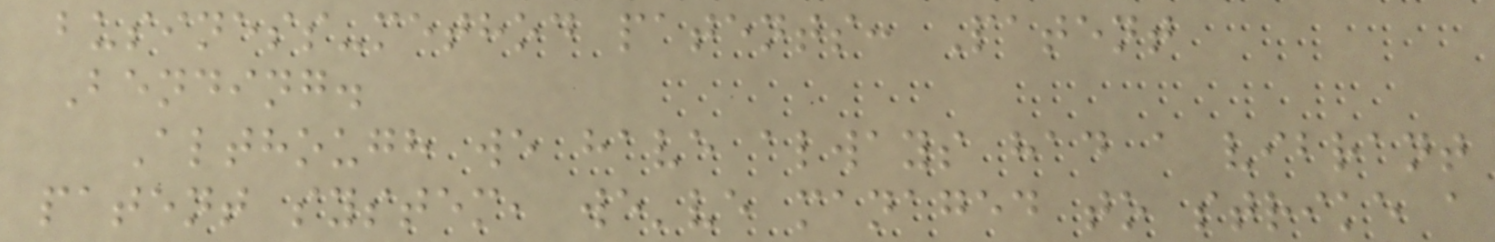business-method patents: Patent
Bending.
Although we have always had a vibrant
patent system, we've managed to strike a
